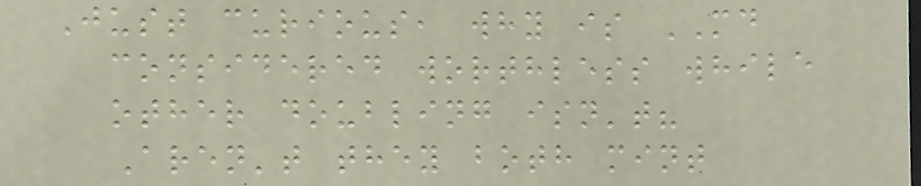Just curious, why is MD
considered worthless while
other doubling isn't?
Aren't they both mint
